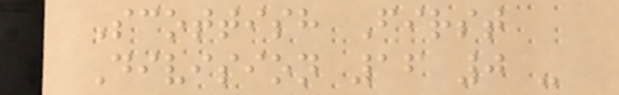Scottish First
Division 16 0 -
